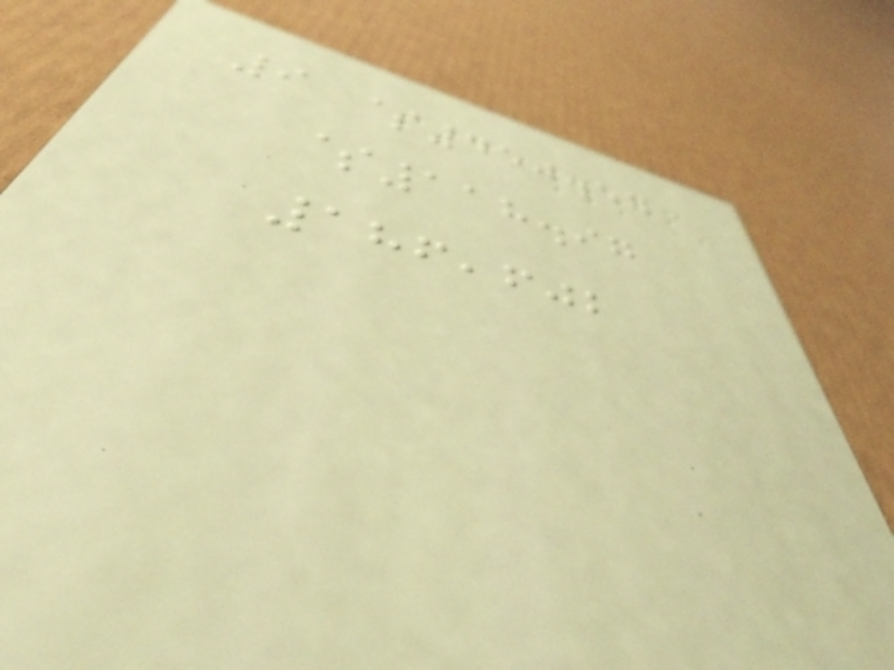9 $450.57
$118.97
186,602
